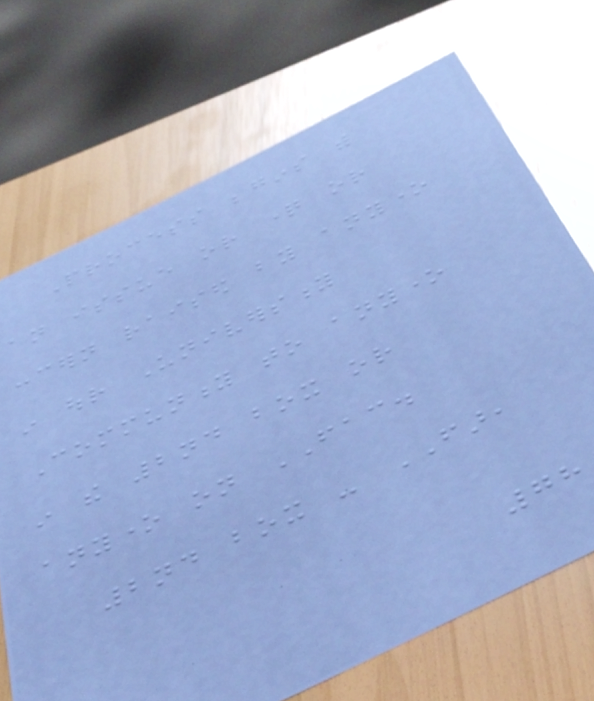Process begins with
an issue or question or
concern raised by anyone
in our University
Community to anyone
in the 2nd box or
anyone on FAC.
2nd box - FAR,
78
